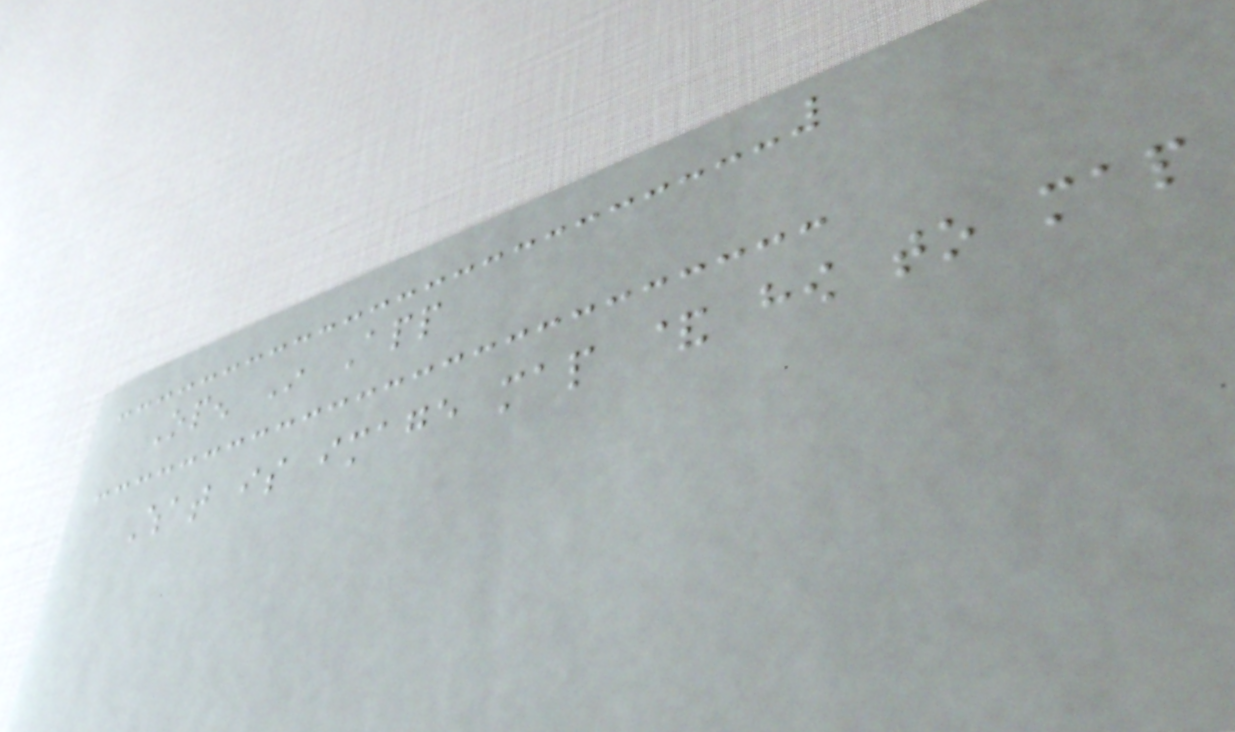Open In App
What is image map & how to map
